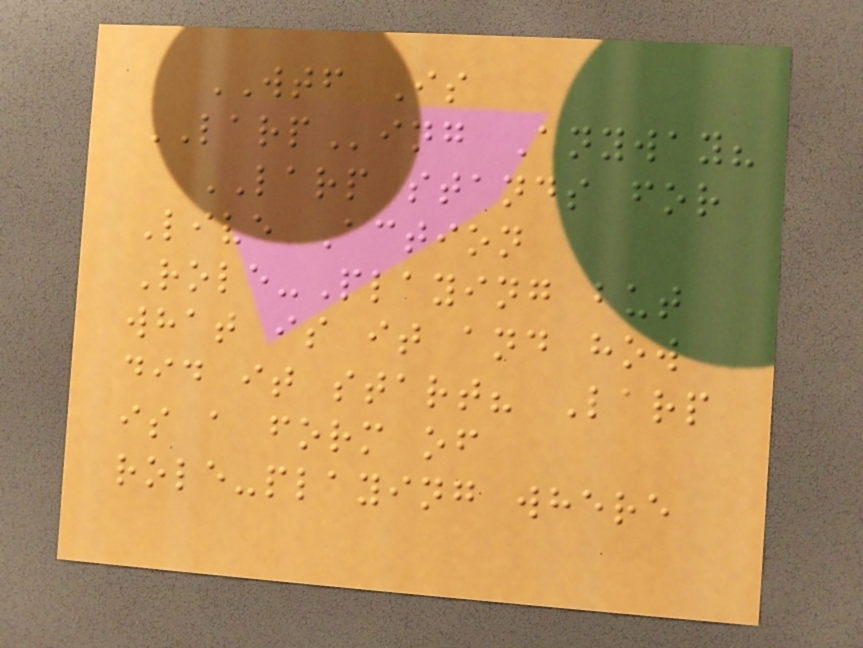WTF Is
LARPing Anyway?
LARP stands for
Live Action
Role-Playing but
what is it and how
did it start? Larp
is a form of
role-playing where
